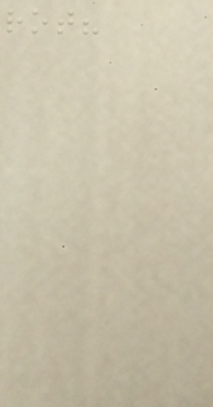rot?
